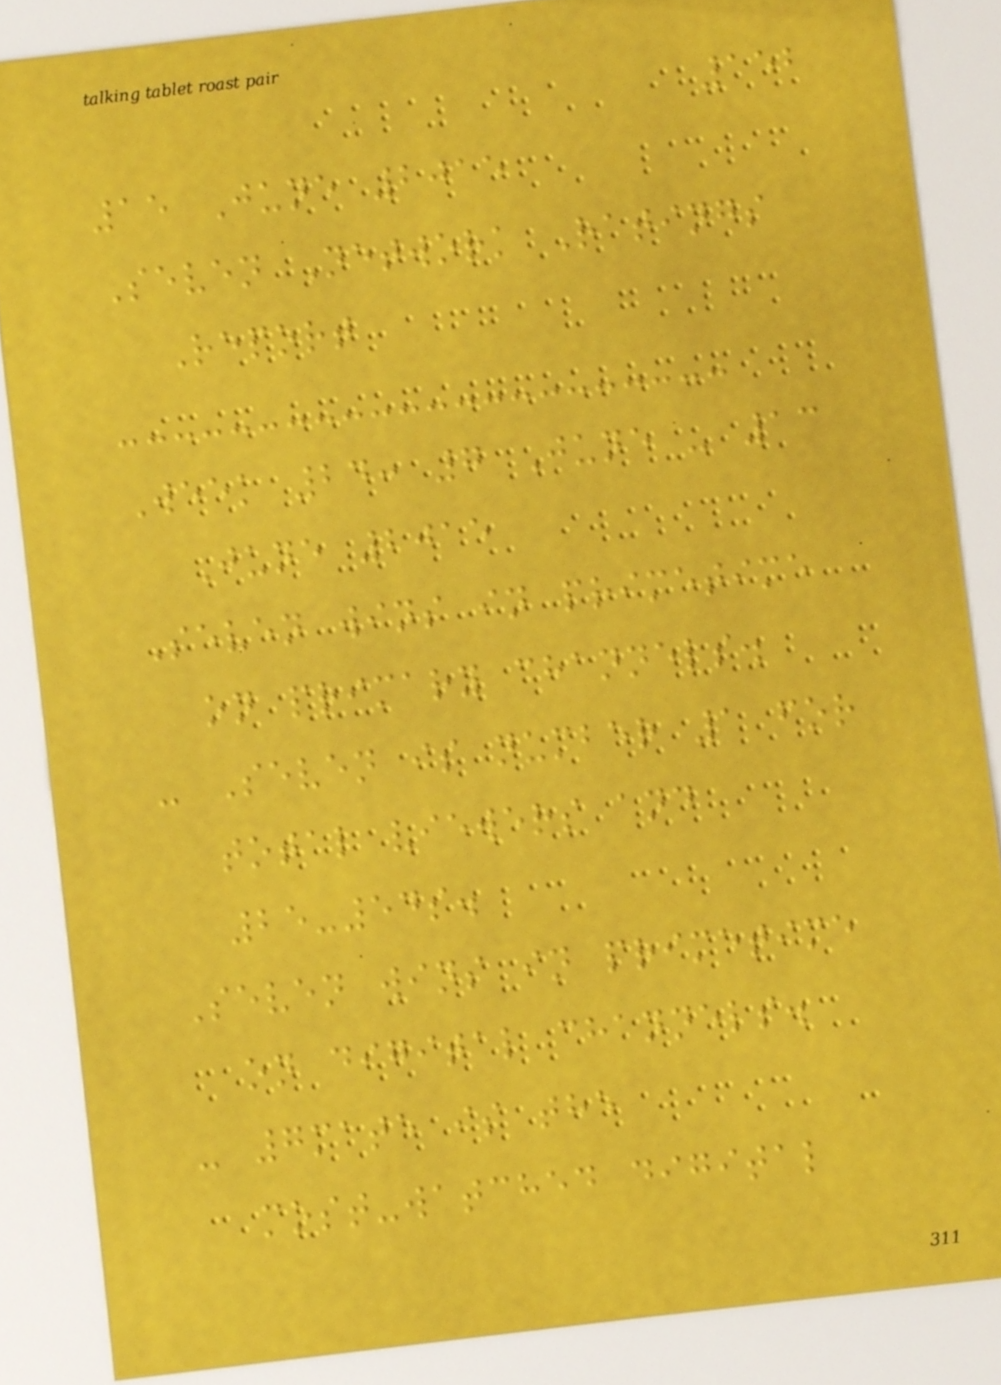152
15 June 2015
Seven Network Ratings
Report
Week 24: 7 June - 13
June 2015
Seven wins in primetime
on primary channels.
- Seven is number 1 for
total viewers and
25-54s.
Seven wins in primetime
on digital channels.
- 7mate is the
most-watched digital
